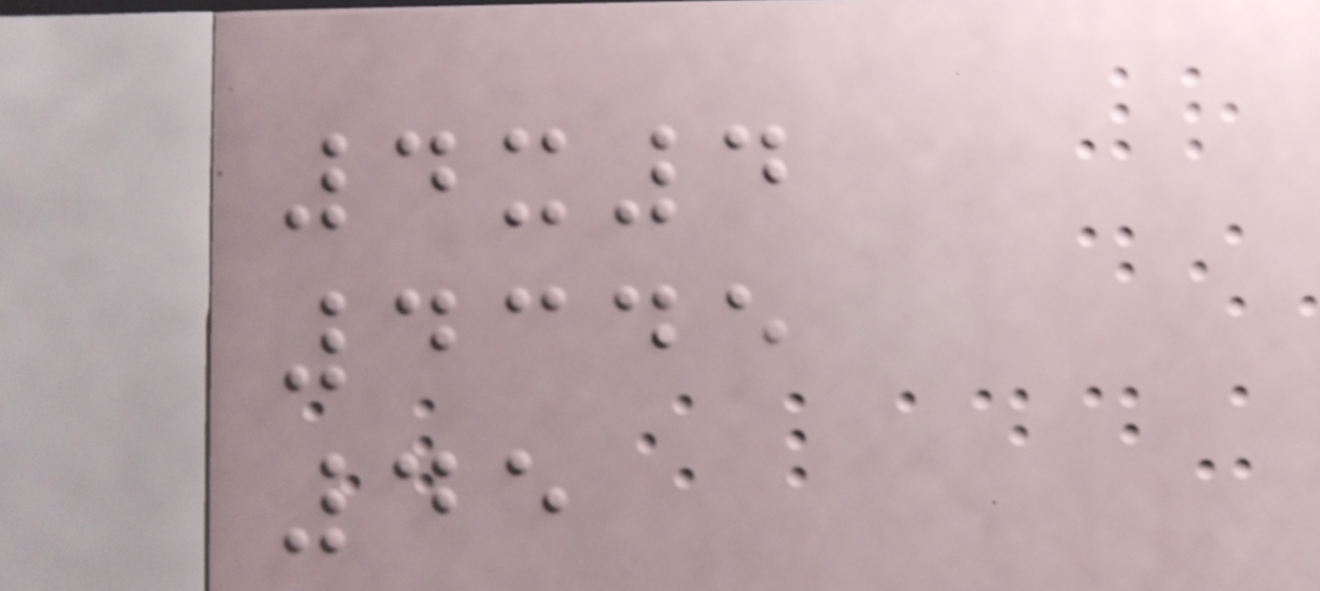4x4
4345
45
